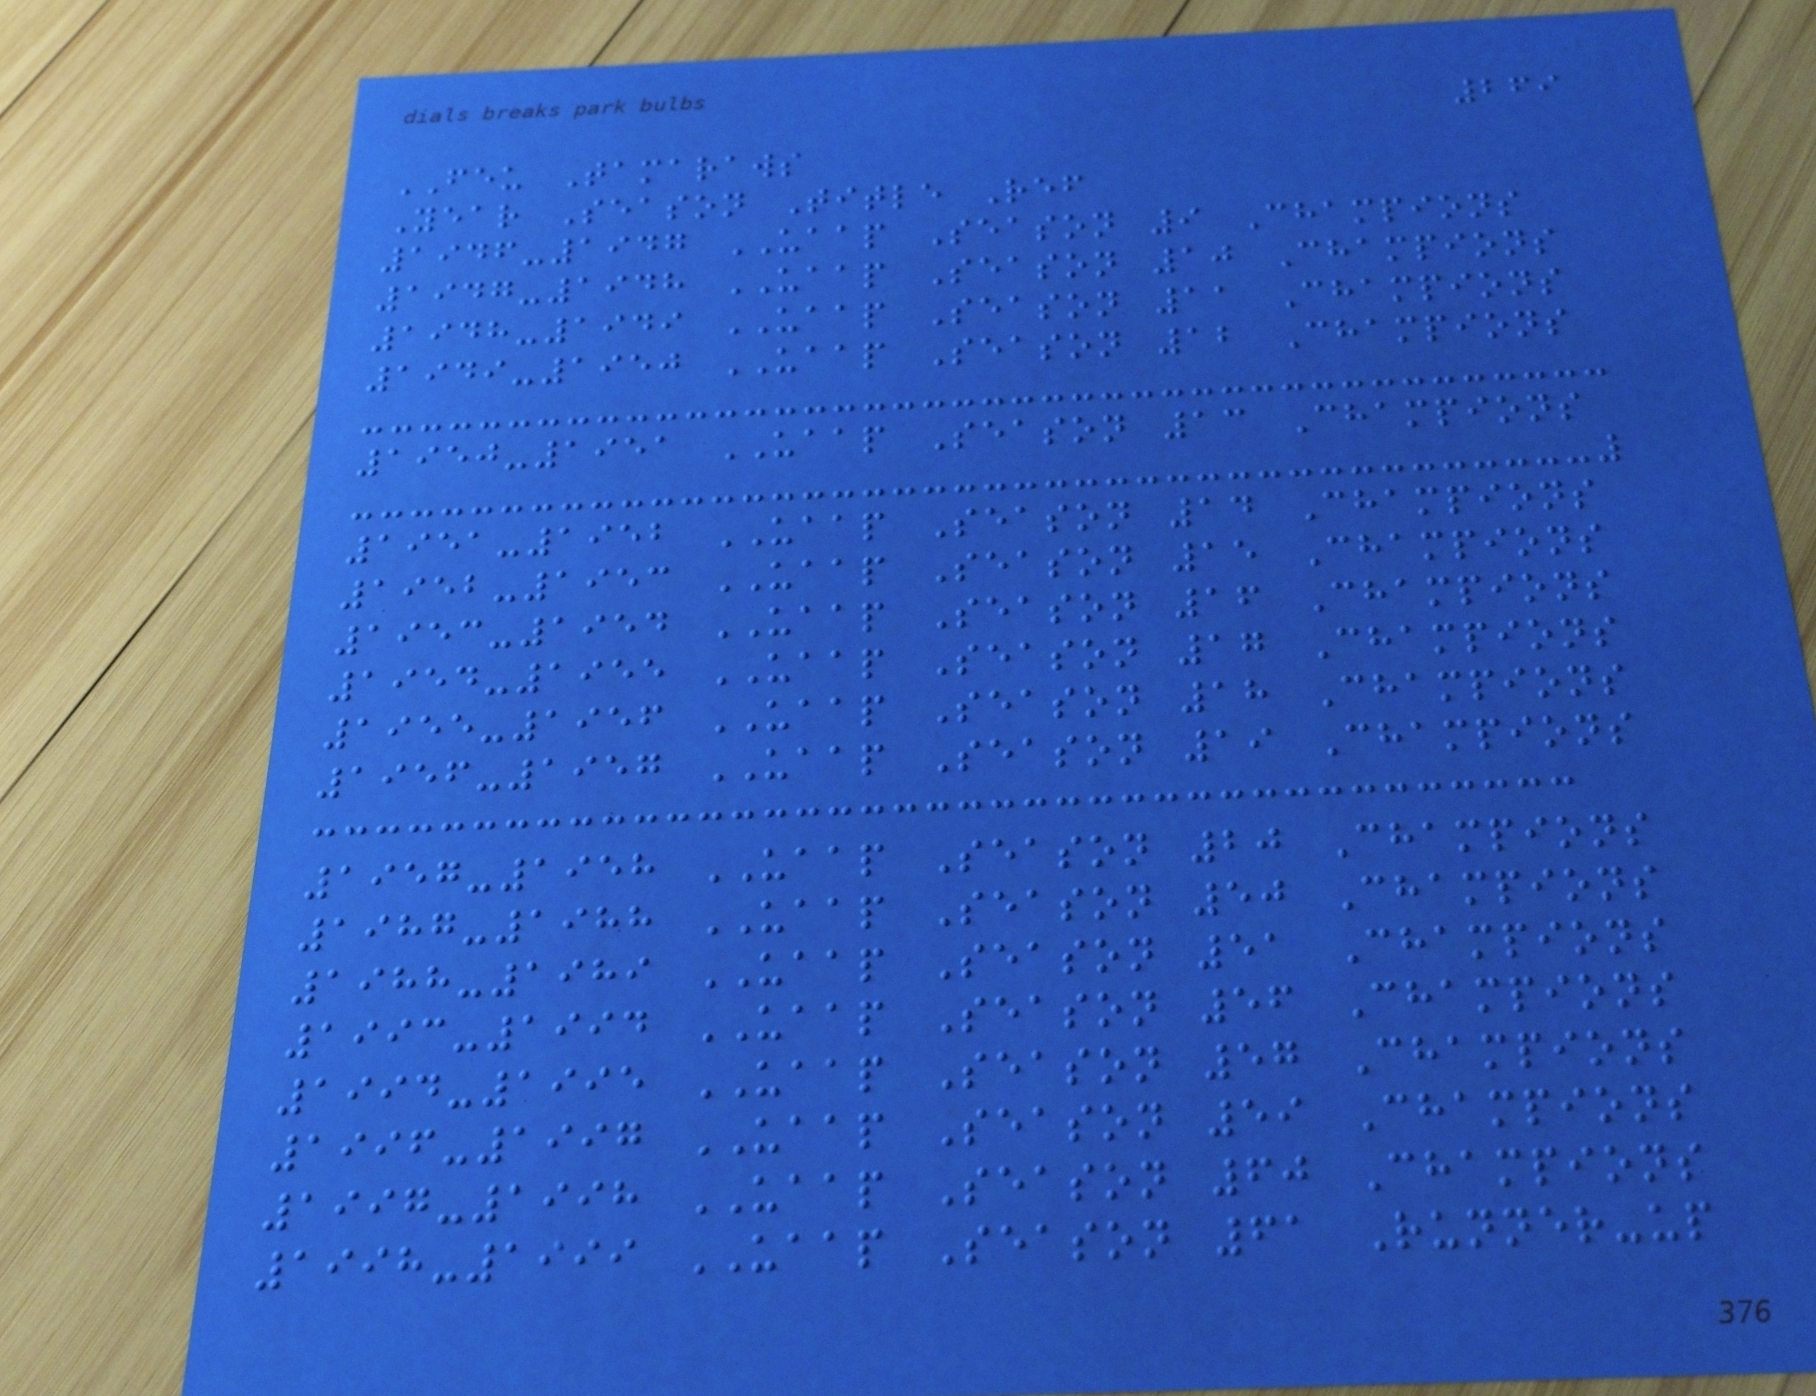269
FEU Tamaraws
Year Season Title Ref
1946-1947 UAAP Season 9 Champions
1947-1948 UAAP Season 10 Champions
1948-1949 UAAP Season 11 Champions
1949-1950 UAAP Season 12 Champions
1950-1951 UAAP Season 13 Champions
1951-1952 UAAP Season 14 Champions
1952-1953 UAAP Season 15 Champions
1953-1954 UAAP Season 16 Champions
1954-1955 UAAP Season 17 Champions
1955-1956 UAAP Season 18 Champions
1956-1957 UAAP Season 19 Champions
1957-1958 UAAP Season 20 Champions
1987-1988 UAAP Season 50 Champions
1988-1989 UAAP Season 51 Champions
1993-1994 UAAP Season 56 Champions
1994-1995 UAAP Season 57 Champions
1996-1997 UAAP Season 59 Champions
1997-1998 UAAP Season 60 Champions
1998-1999 UAAP Season 61 Runner-up
